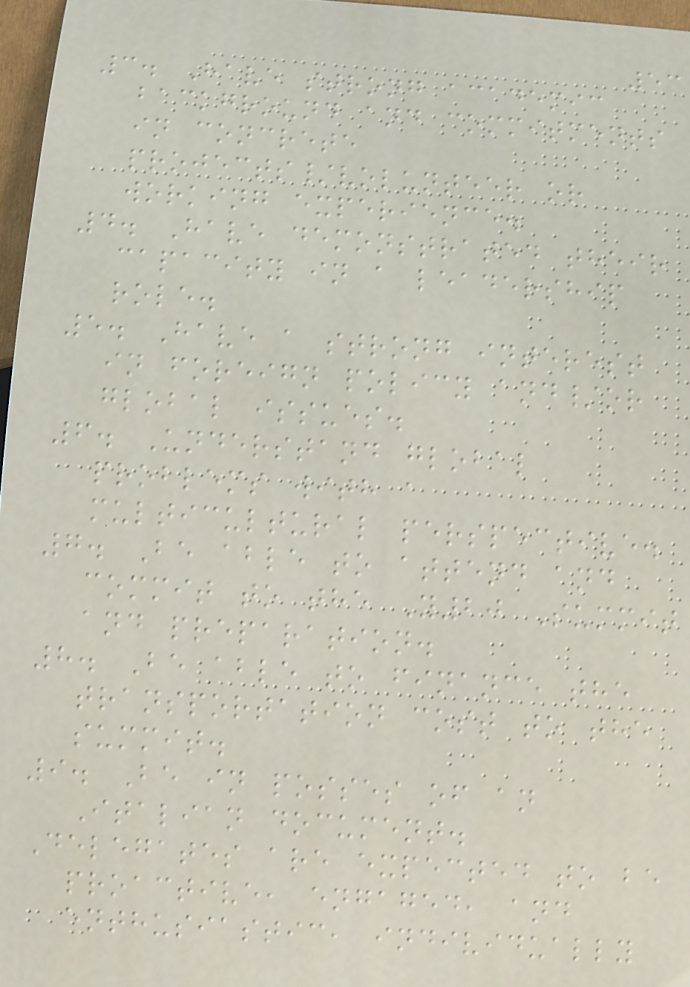53
3. Have strong academic
background and commitments
in concrete
projects/volunteer or
working experience.
4. Have demonstrated their
capacity in a leadership
role.
5. Have a strong interest
in foreign policy and/or
global issues.
6. Understand global
problems with a
multicultural perspective.
7. Be able to attend and
commit to the Y20 Summit
and preparation.
8. Be able to finance the
transportation cost to the
summit.
9. Be in posses of an
Italian document.
Delegates are expected to be
proactive, engaged, and
enthusiastic, individually
